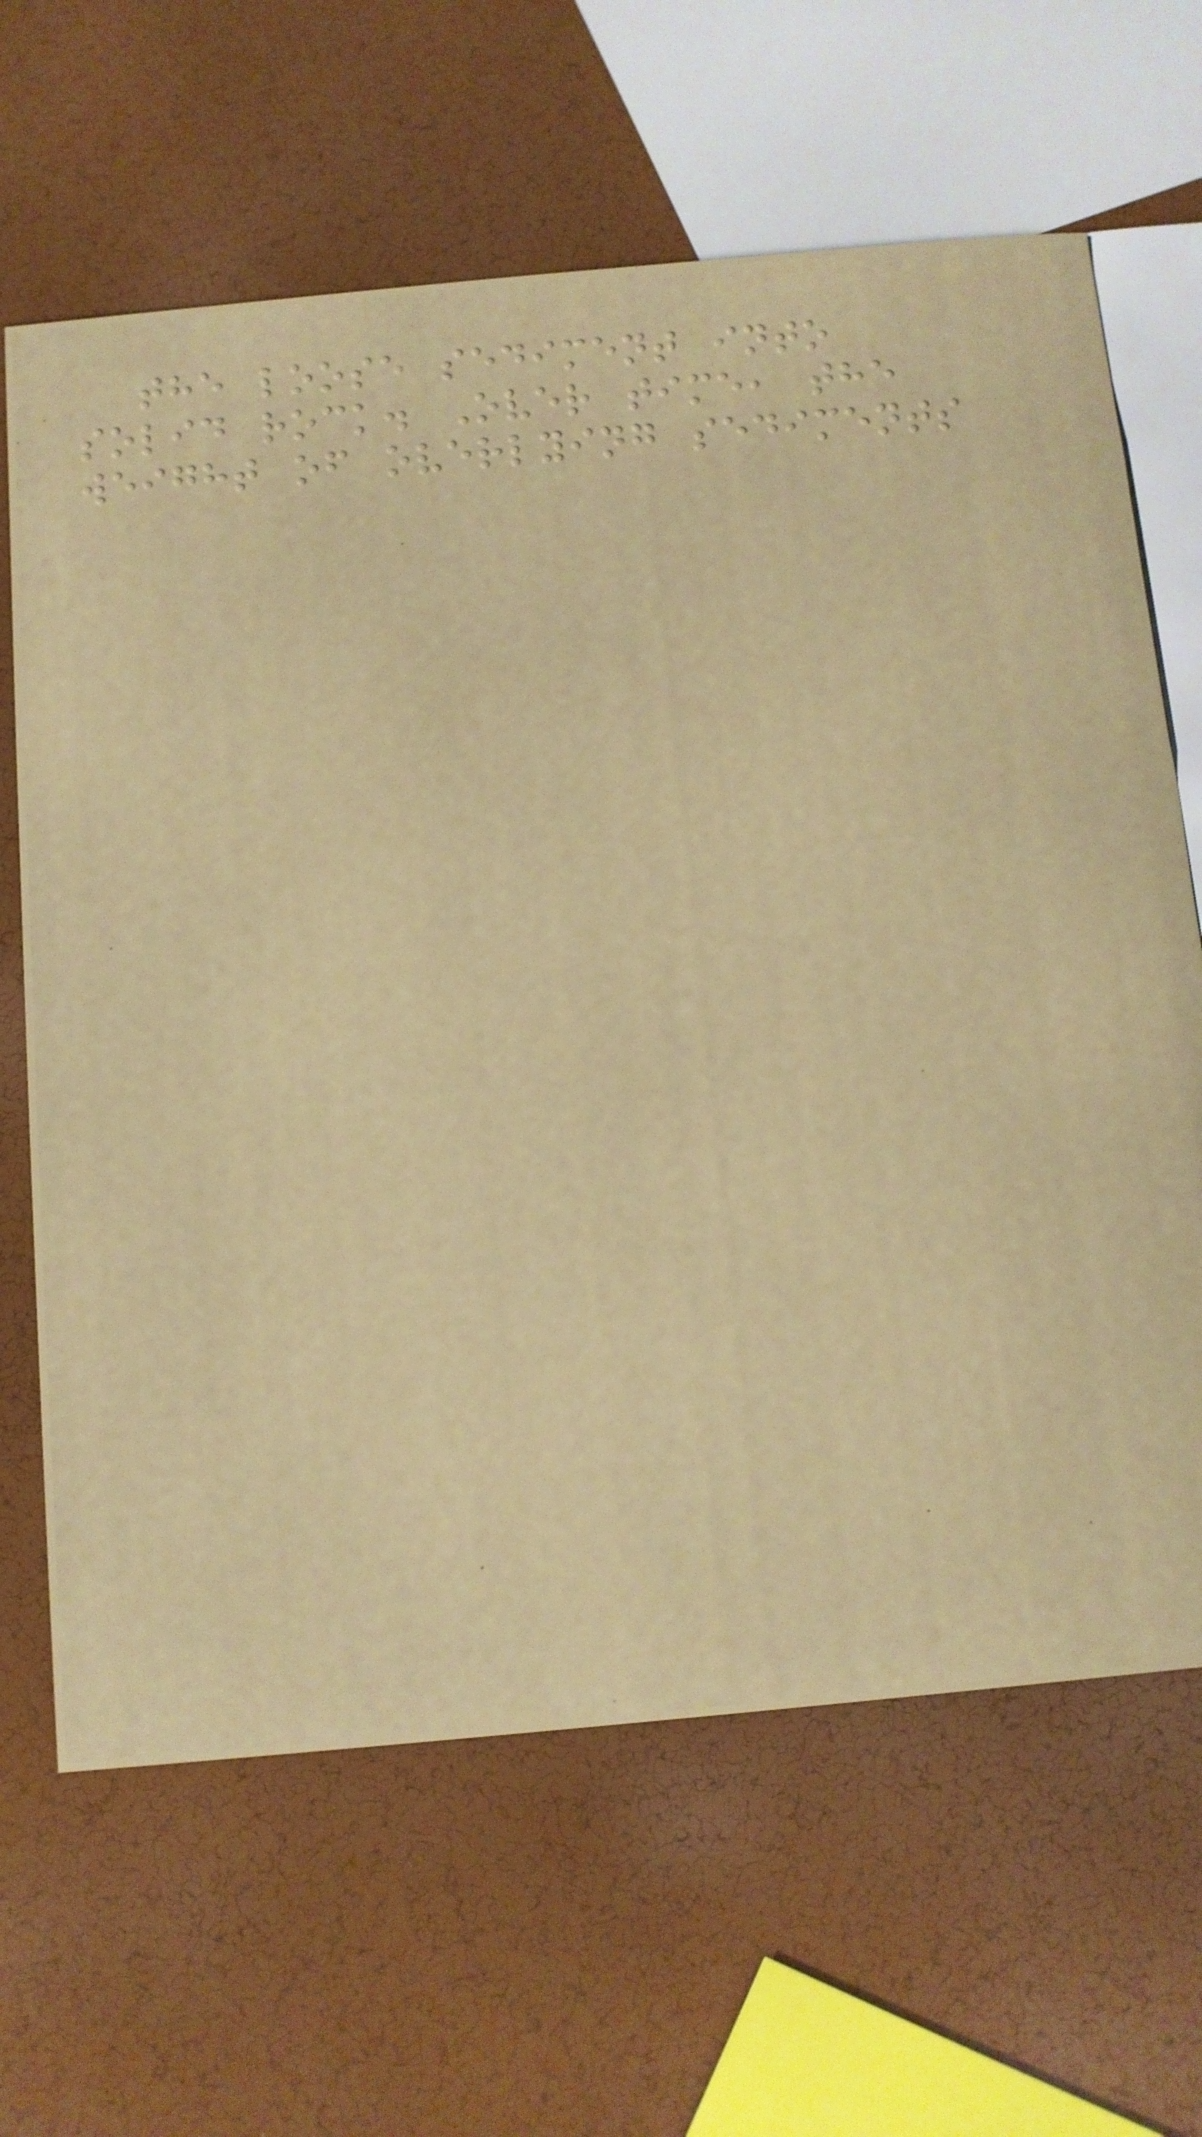the loose sediment into
solid rock. Over time, the
weight of overlying sediments
